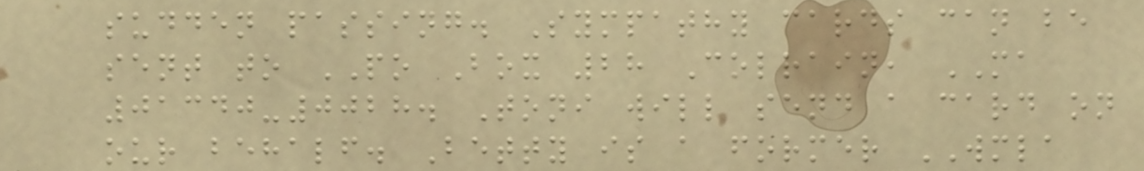sudden passing. Sympathy cards can be
sent to PO Box 28 Colrain, MA
01340-0028. Toni will send a card on
our behalf. Betty is a former WMLA
